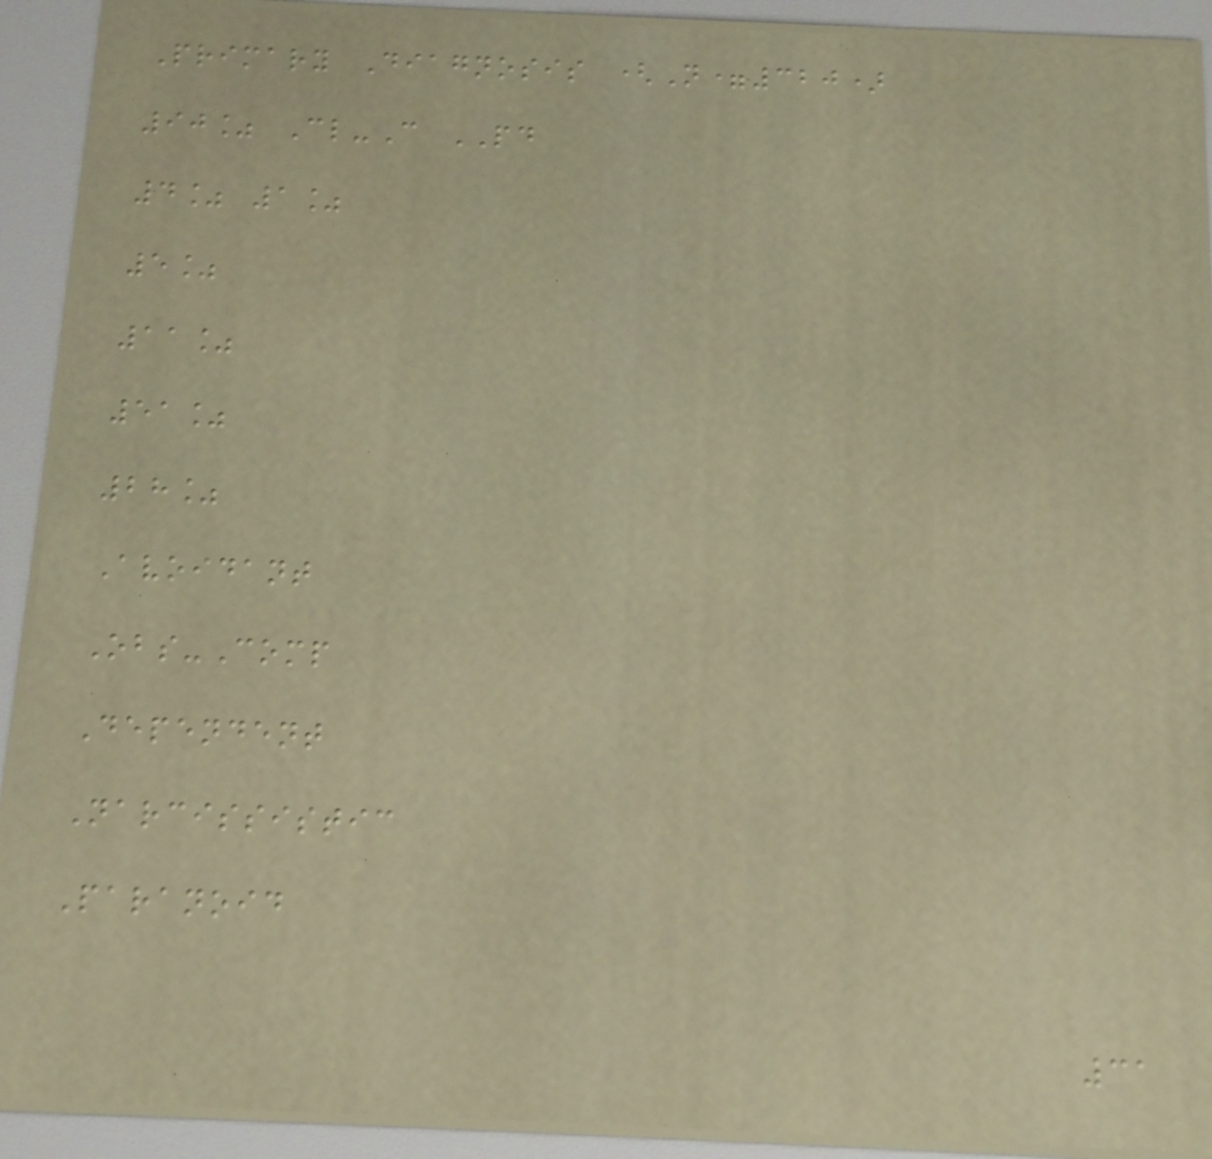Primary Diagnosis (N=320)
90% Cl-C PD
4% 1%
5%
11%
51%
28%
Avoidant
Obs-Comp
Dependent
Narcissistic
Paranoid
31
